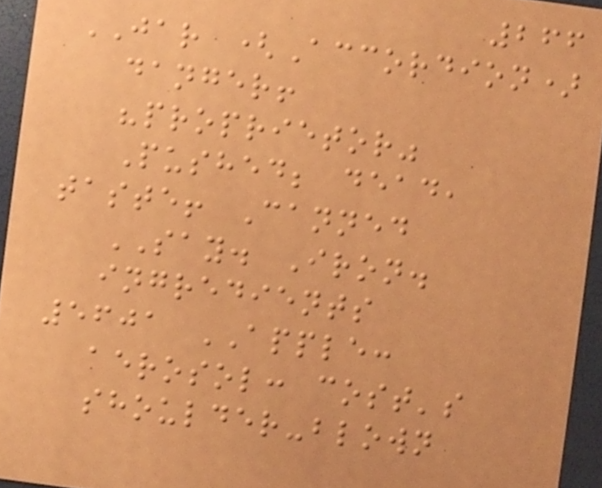266
JAR (Accordion)
danger!
"proprietor"
Pushed; dead,
taste! Canned
SAY. Iron.
ingredients
5601 APPLE:
aerosol: cost's
shoulder-blown
